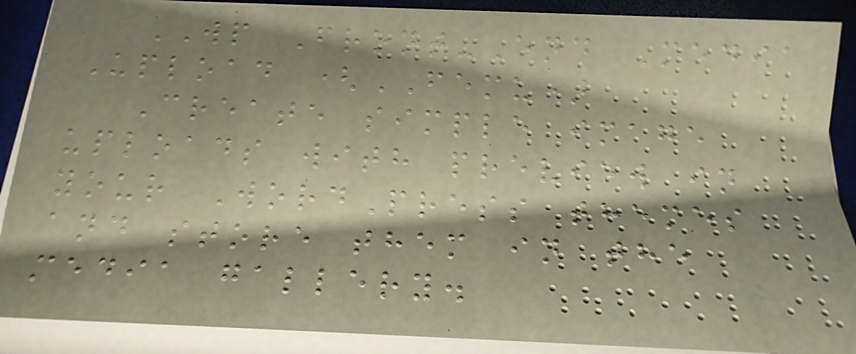WP Front-End Media
Upload (FEMU)
Create simple image
uploads with preview in
your WordPress themes
and store them in the
media gallery.
